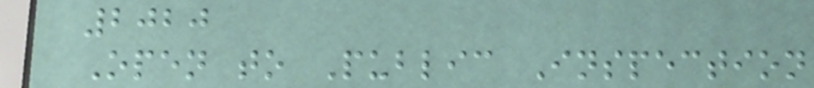2020
Open to Public Inspection
